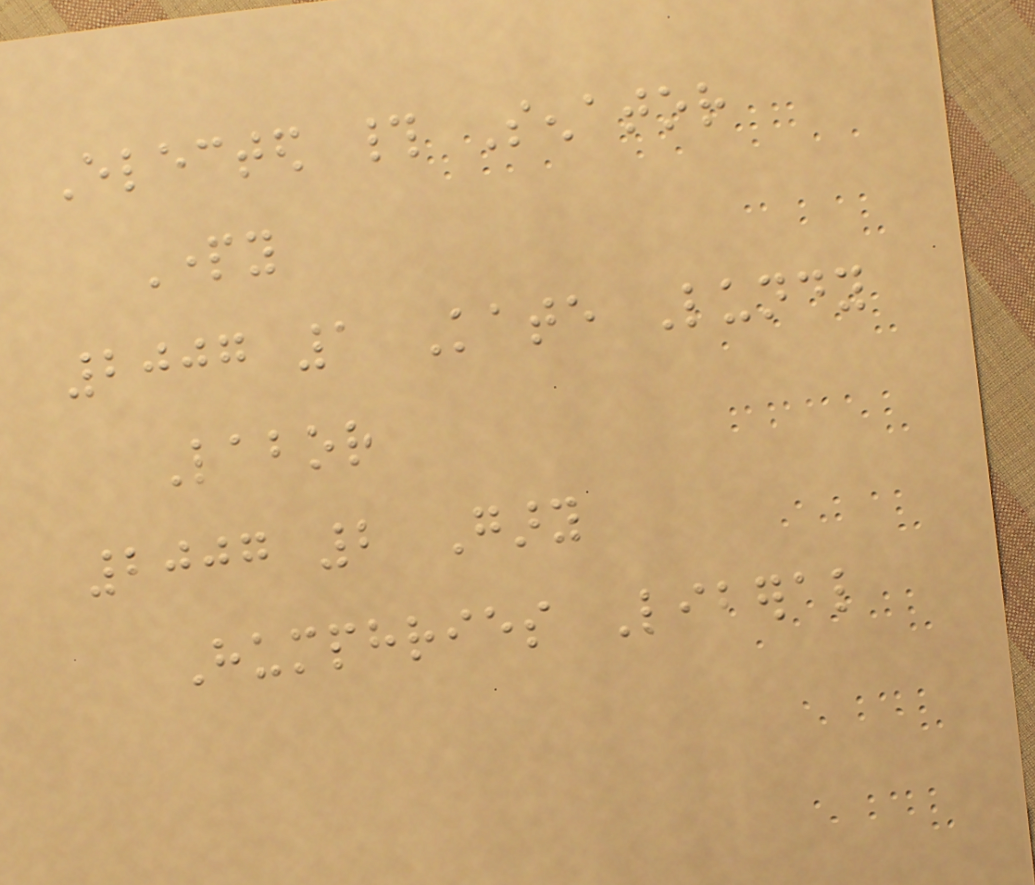Elected # Senator
Party
2007 1 Kate Lundy
Labor
2007 2 Gary
Humphries Liberal
